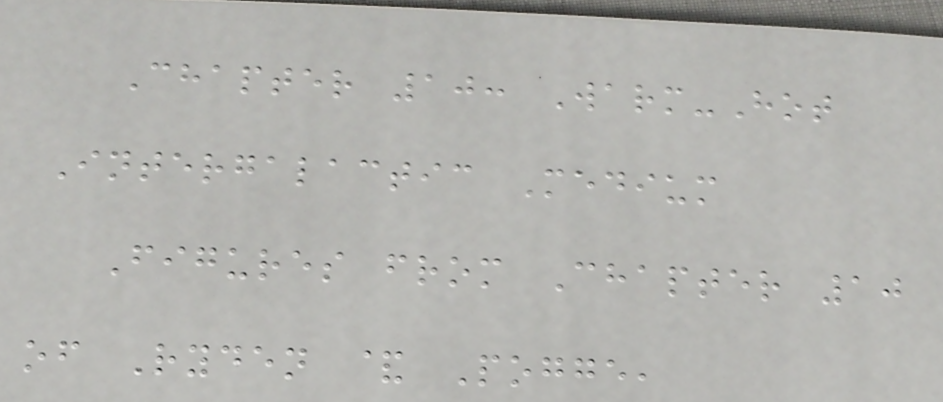Chapter 10: Warm-Hot
Intergalactic Medium
Figures from Chapter 10
of Ryden & Pogge,
